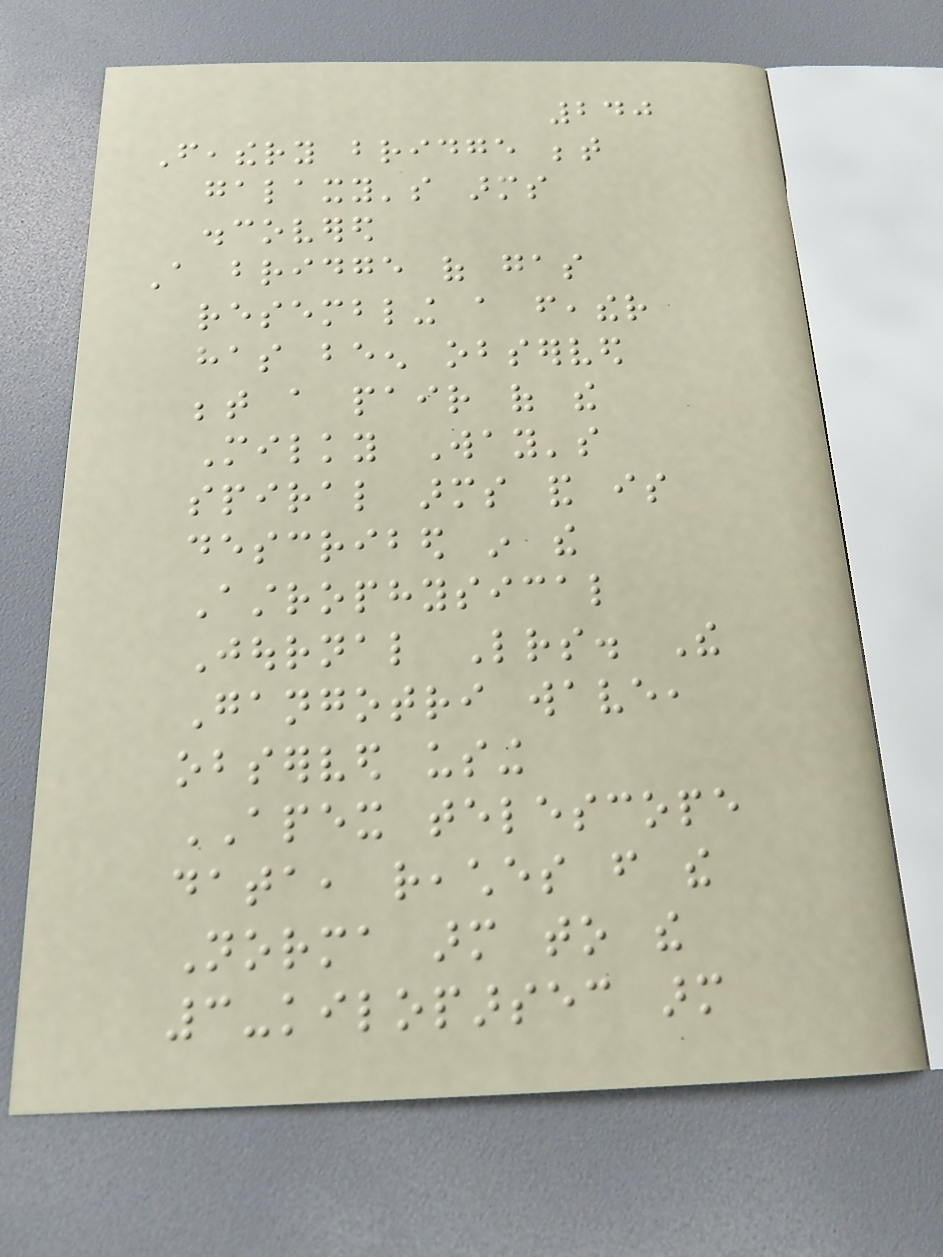240
Feathery bridge between
galaxy's arms
discovered
A bridge of gas
resembling a feather
has been observed
between a pair of the
Milky Way's
spiral arms and is
described in the
Astrophysical
Journal Letters. The
Gangotri wave,
observed using
APEX telescope
data, reaches from the
Norma arm to the
3-kiloparsec arm
